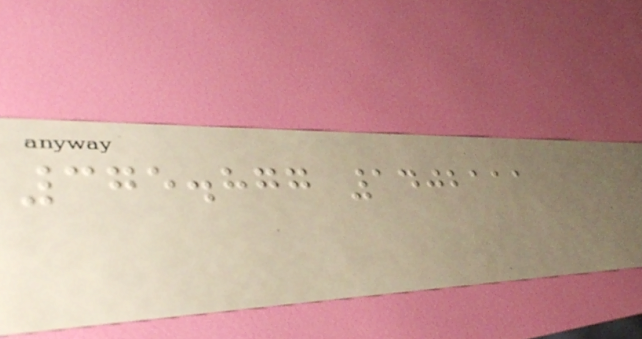375.877 1402111
